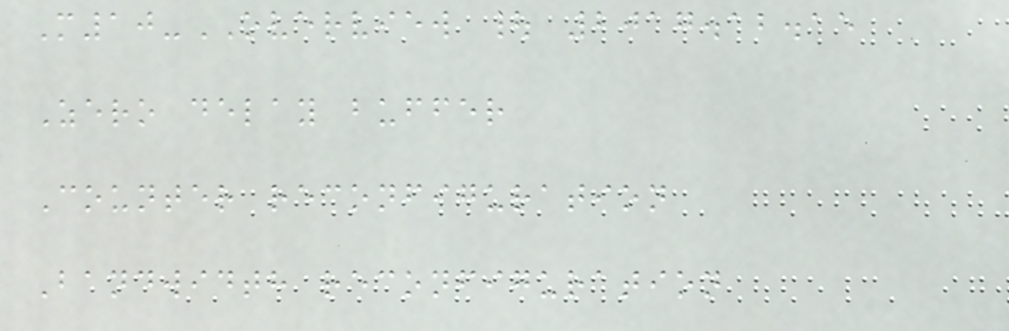M10-OVERVIEW | 2017.12.15
Zero delay buffer
Counter reconfiguration
Bandwidth reconfiguration
